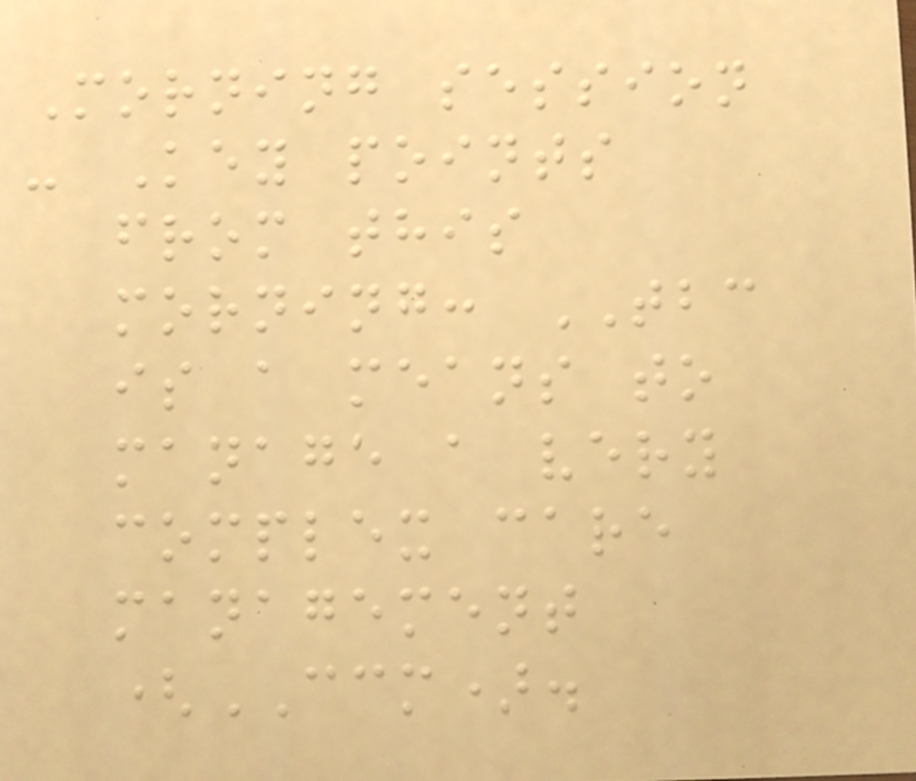Morning session
- Key points
from this
morning: TBC
is a means to
manage a very
complex care
management
(CCM).
